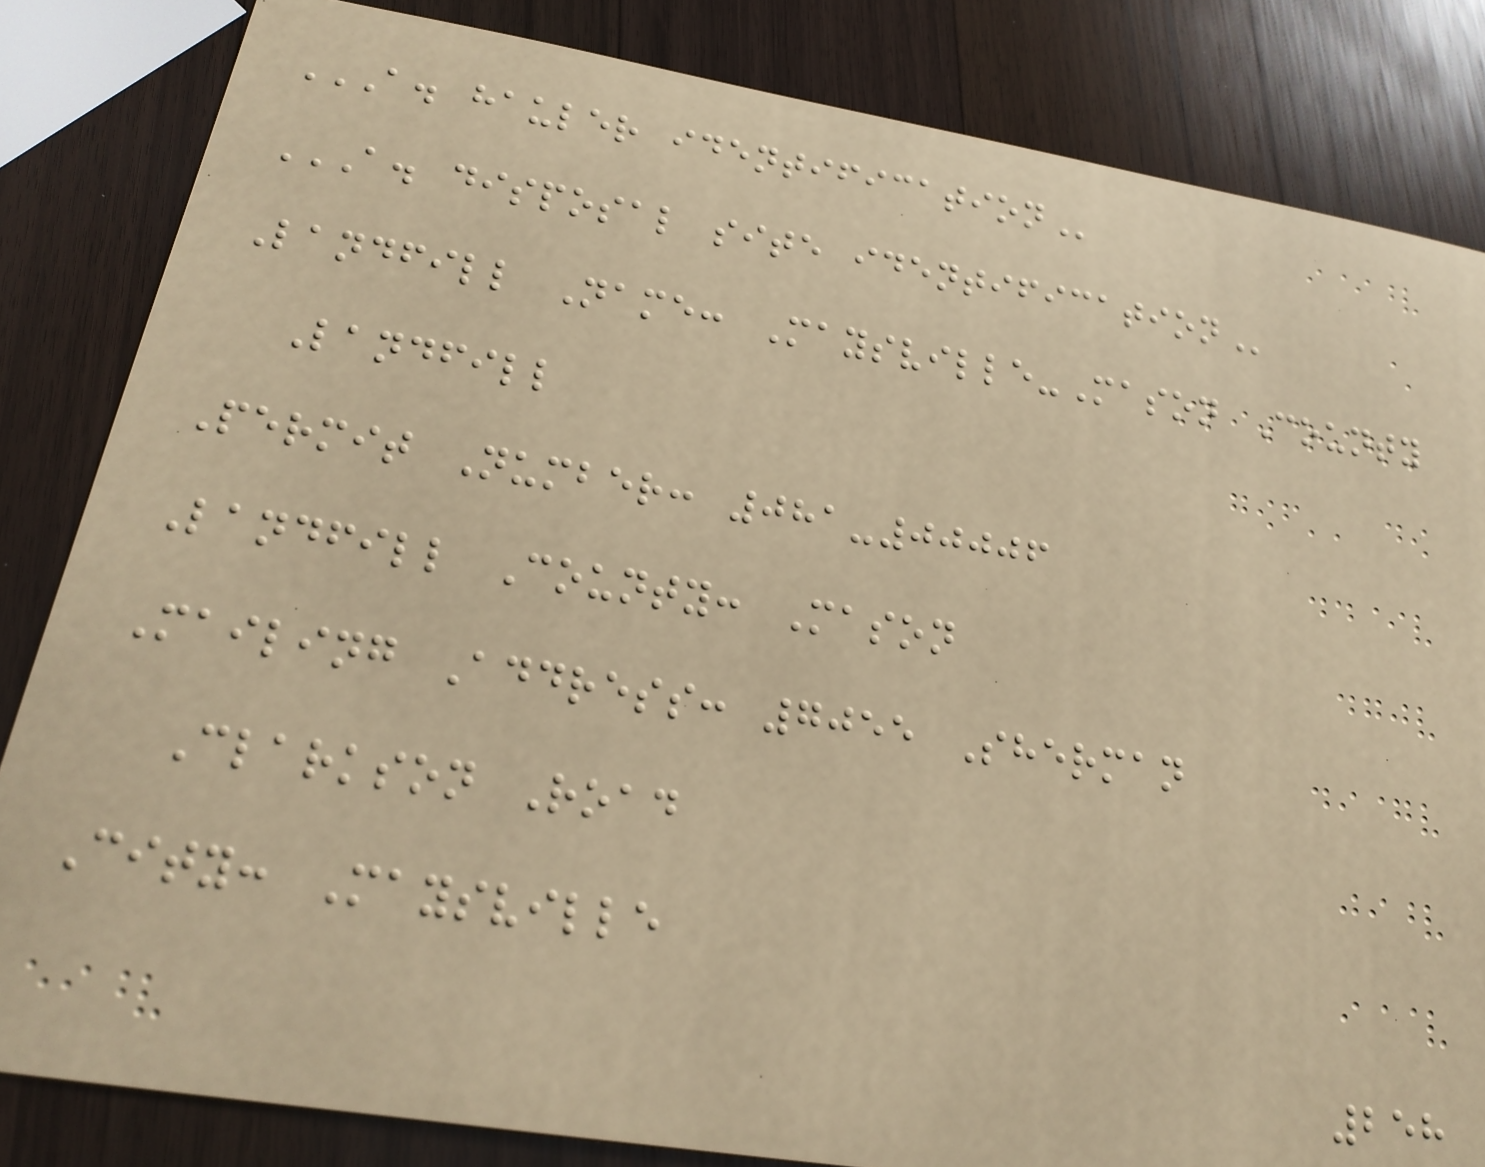A. HAULER IDENTIFICATION
A. DISPOSAL SITE IDENTIFICATION
Landfill Name: Maysville-Mason County
Landfill
Permit Number: 081-00006
Landfill County: Mason
Mailing Address: 7055 Sherman
Clarkson Road
City: Maysville
258
